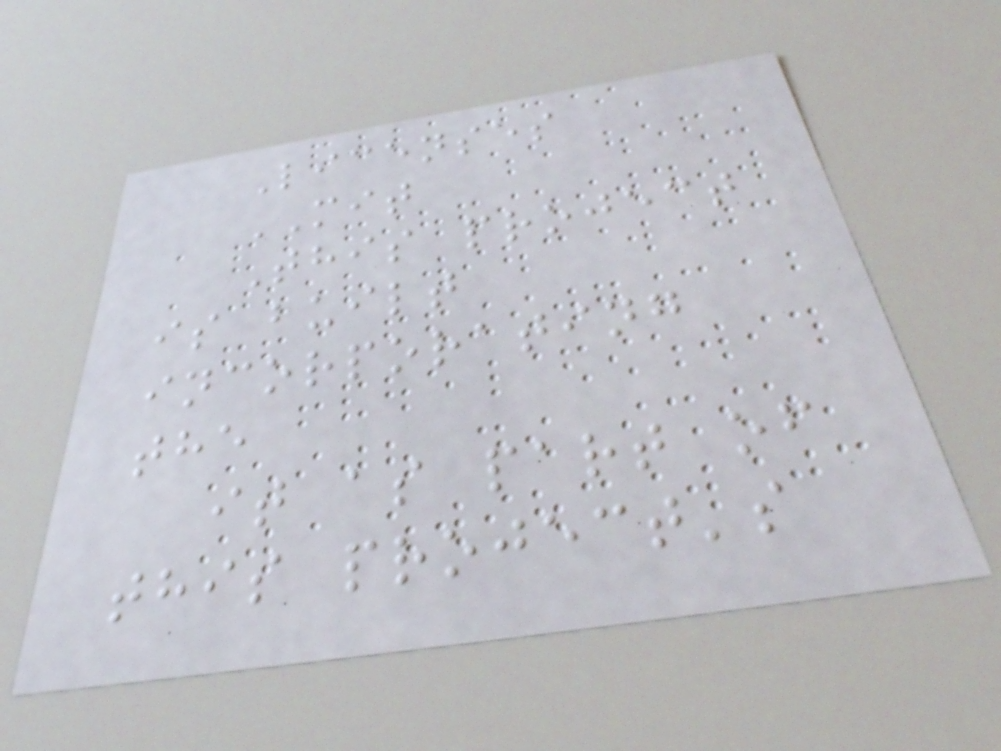Licenses
MIT
This project
is built
incorporating
the
it as part of
this project's
